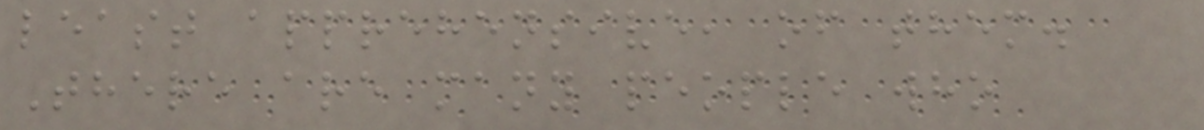least apprehensive, of them.
There are many people who
